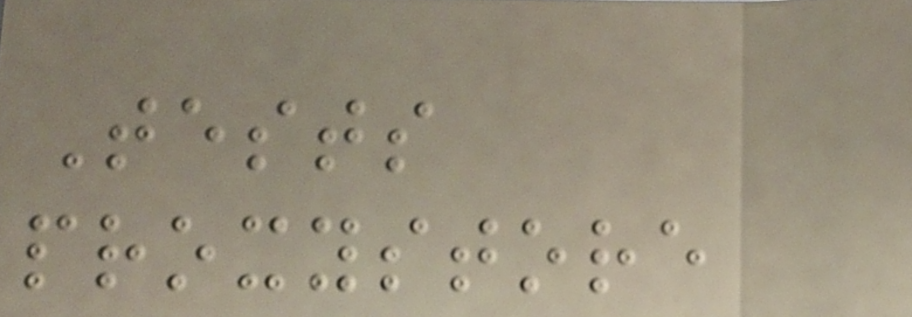Tests
proxystore
